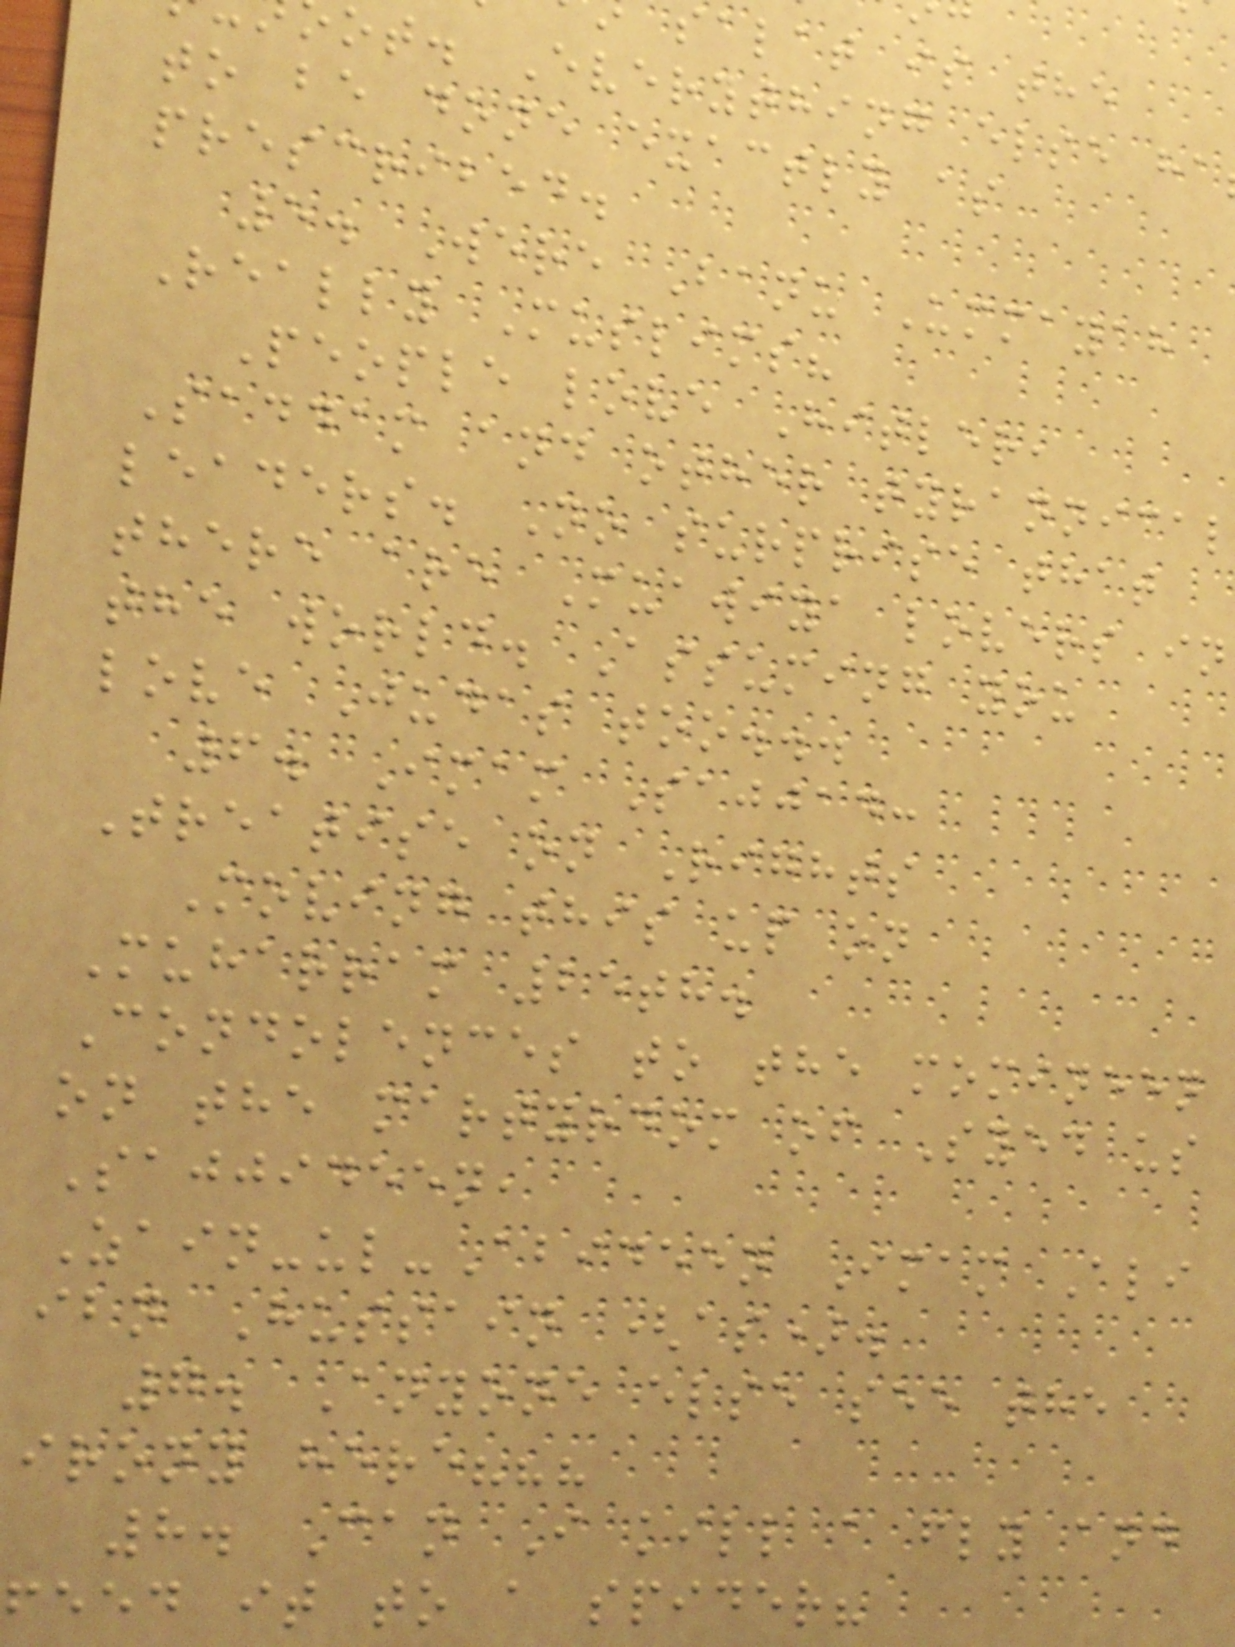salat is the
ot. Everything else ha
to be done exactly as
prescribed.
5. Were Banu Ummayah
Really Muslims?
People love Hitler,
Saddam and other tyrannical
leaders. No surprise that
there are Muawiya lovers in
the world. Assuming you
love Judas too...
6. Imam Sajjad:
Treatise on Rights
Moving this up on
Muharram 25th.
Condolences to the momineen
on the martyrdom of Syed us
Sajjideen,
Zain-ul-Abideen Imam Ali
ibn Hussain (as).
7. Anyone else see the
irony here???
8. Can I kill a fly and
feed it to a spider?
